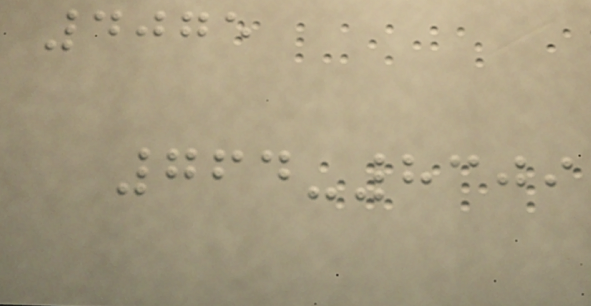4075
764-8309
